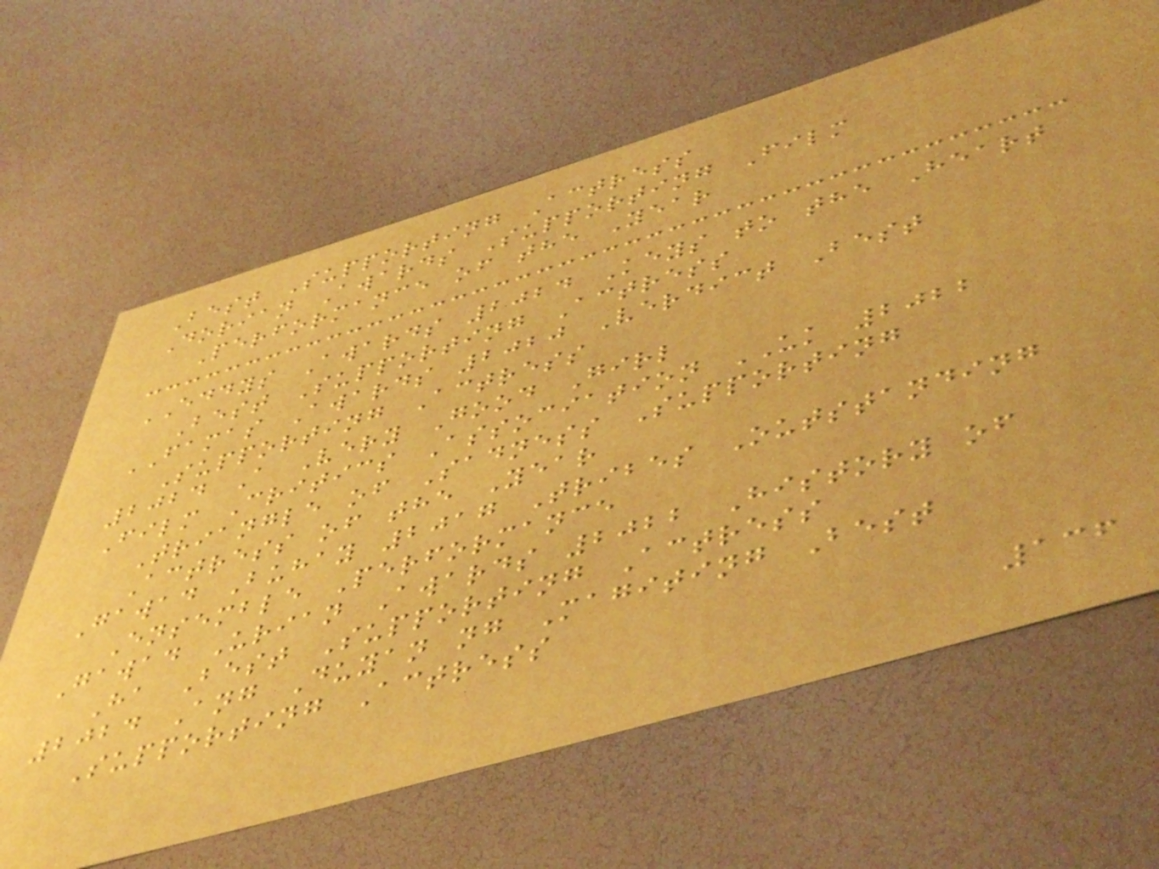Best Supporting Actress
Dorian Awards Supporting Film
Performance of the Year
EDDYS Awards 2024 Keys to the Heart
Best Supporting Actress
FAMAS Awards 2020 Verdict Best
Supporting Actress
2024 A Very Good Girl
Film Critics Association UK 2022
Triangle of Sadness Supporting
Actress of the Year
Gawad Buhay 2017 Tribes Outstanding
Ensemble Performance
Gawad Urian Awards 2022 History of
Ha Best Supporting Actress
2024 Ang Duyan ng Magiting Best
Supporting Actress
136
